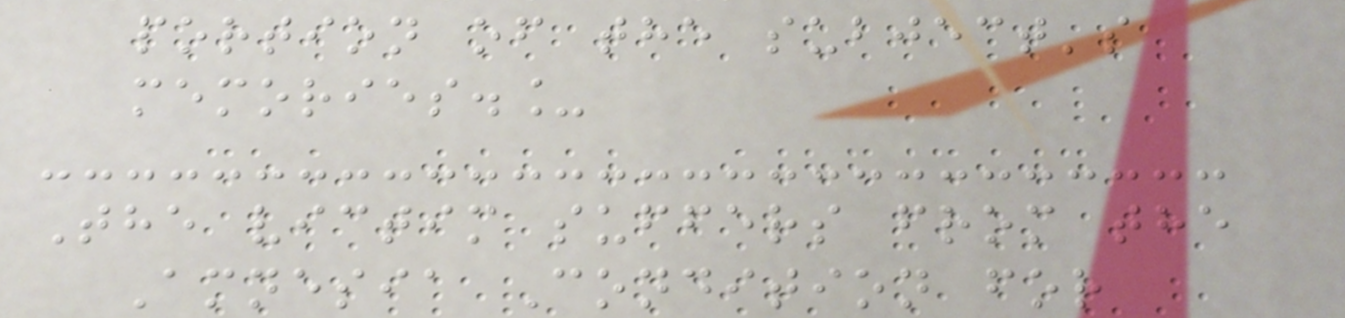portion of the subject's
memories._
The victim suffers from the
Amnesia Condition for
